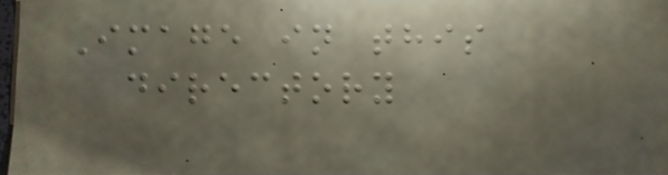Image in this
directory
